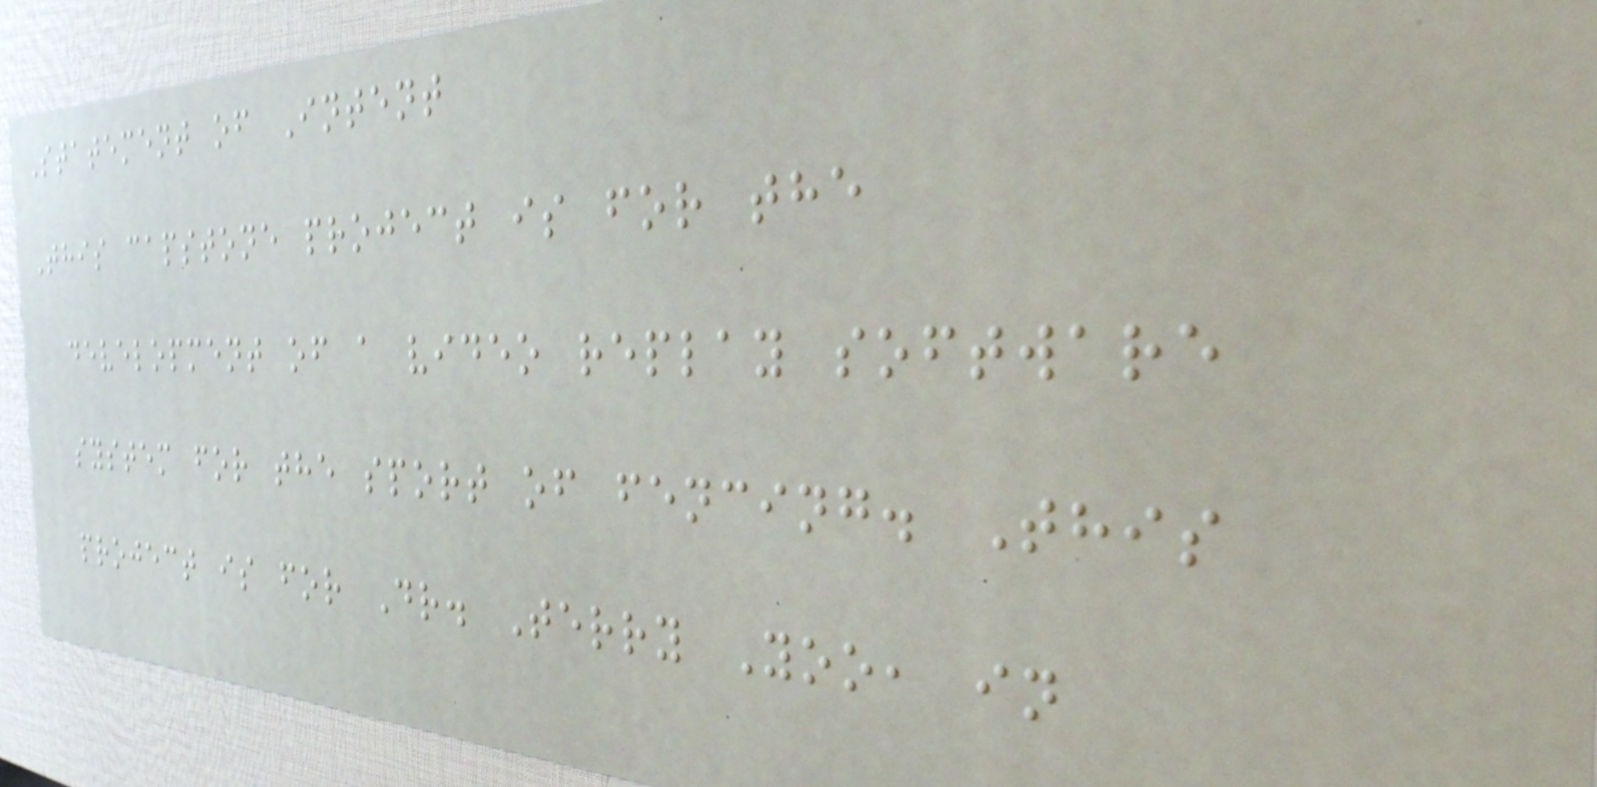Statement of Intent
This capstone project is for the
development of a video replay software
system for the sport of fencing. This
project is for Dr. Terry Yoo, in
